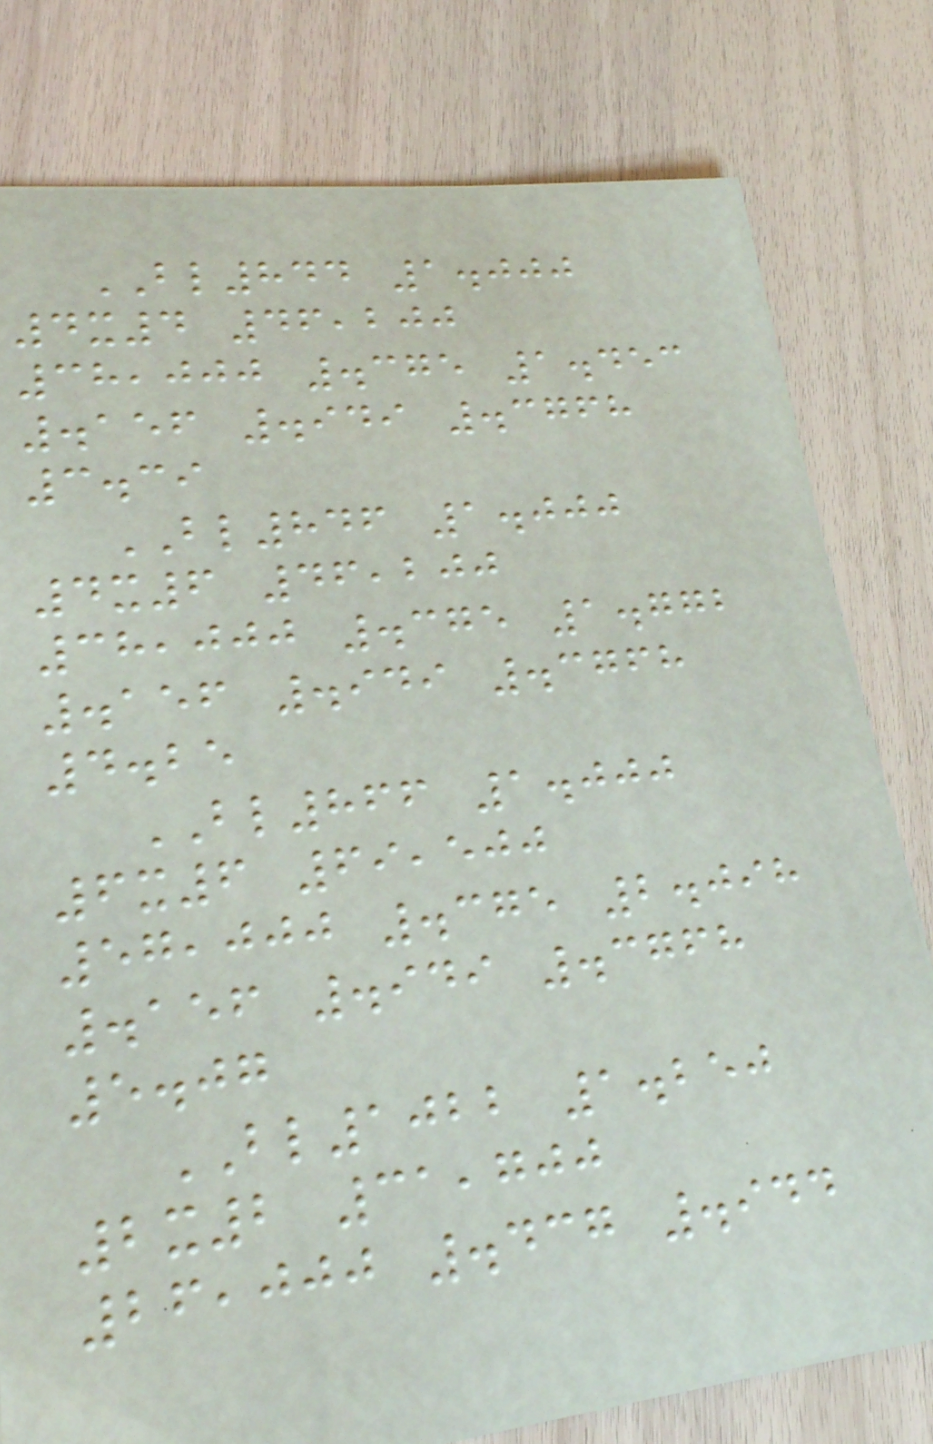BL844 1.000
4x4 46,200
38,000 .375 1.453
.156 .949 .3768
3.39
BL846 1.000
4x6 46,200
38,000 .375 1.772
.156 .949 .3768
4.25
BL866 1.000
6x6 69,500
57,000 .375 2.098
.156 .949 .3768
5.07
BL1022 1.250
2x2 31,700
26,000 .437 .944
